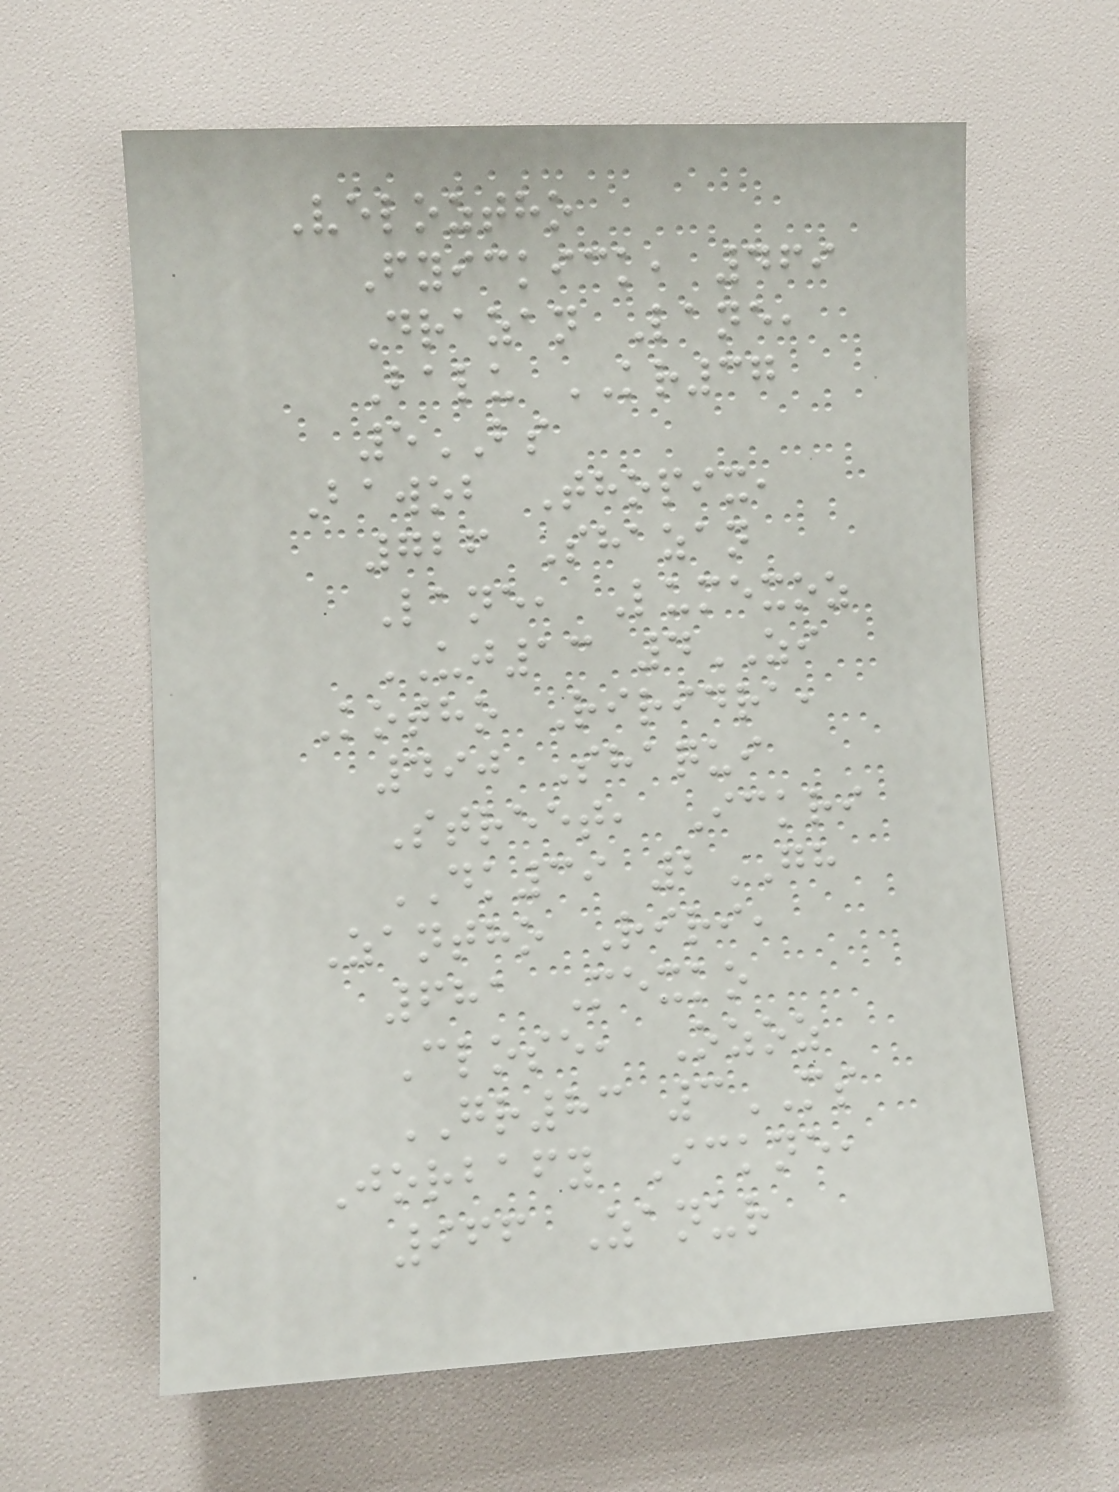Veloztho
Fyickick, 469
Drazan Lane,
Balu KR37
5BS
Bawob Thopix,
726 Shazan
Lane, Lumexoz
UJ13 4ZI
Kotho Riridra,
490 Shaqui
Street, Ickri
DK39 2GH
Zantho Riri,
681 Mexko
Close, Ozoz
GR83 3MS
Jorbafy Ickne,
966 Zanur
